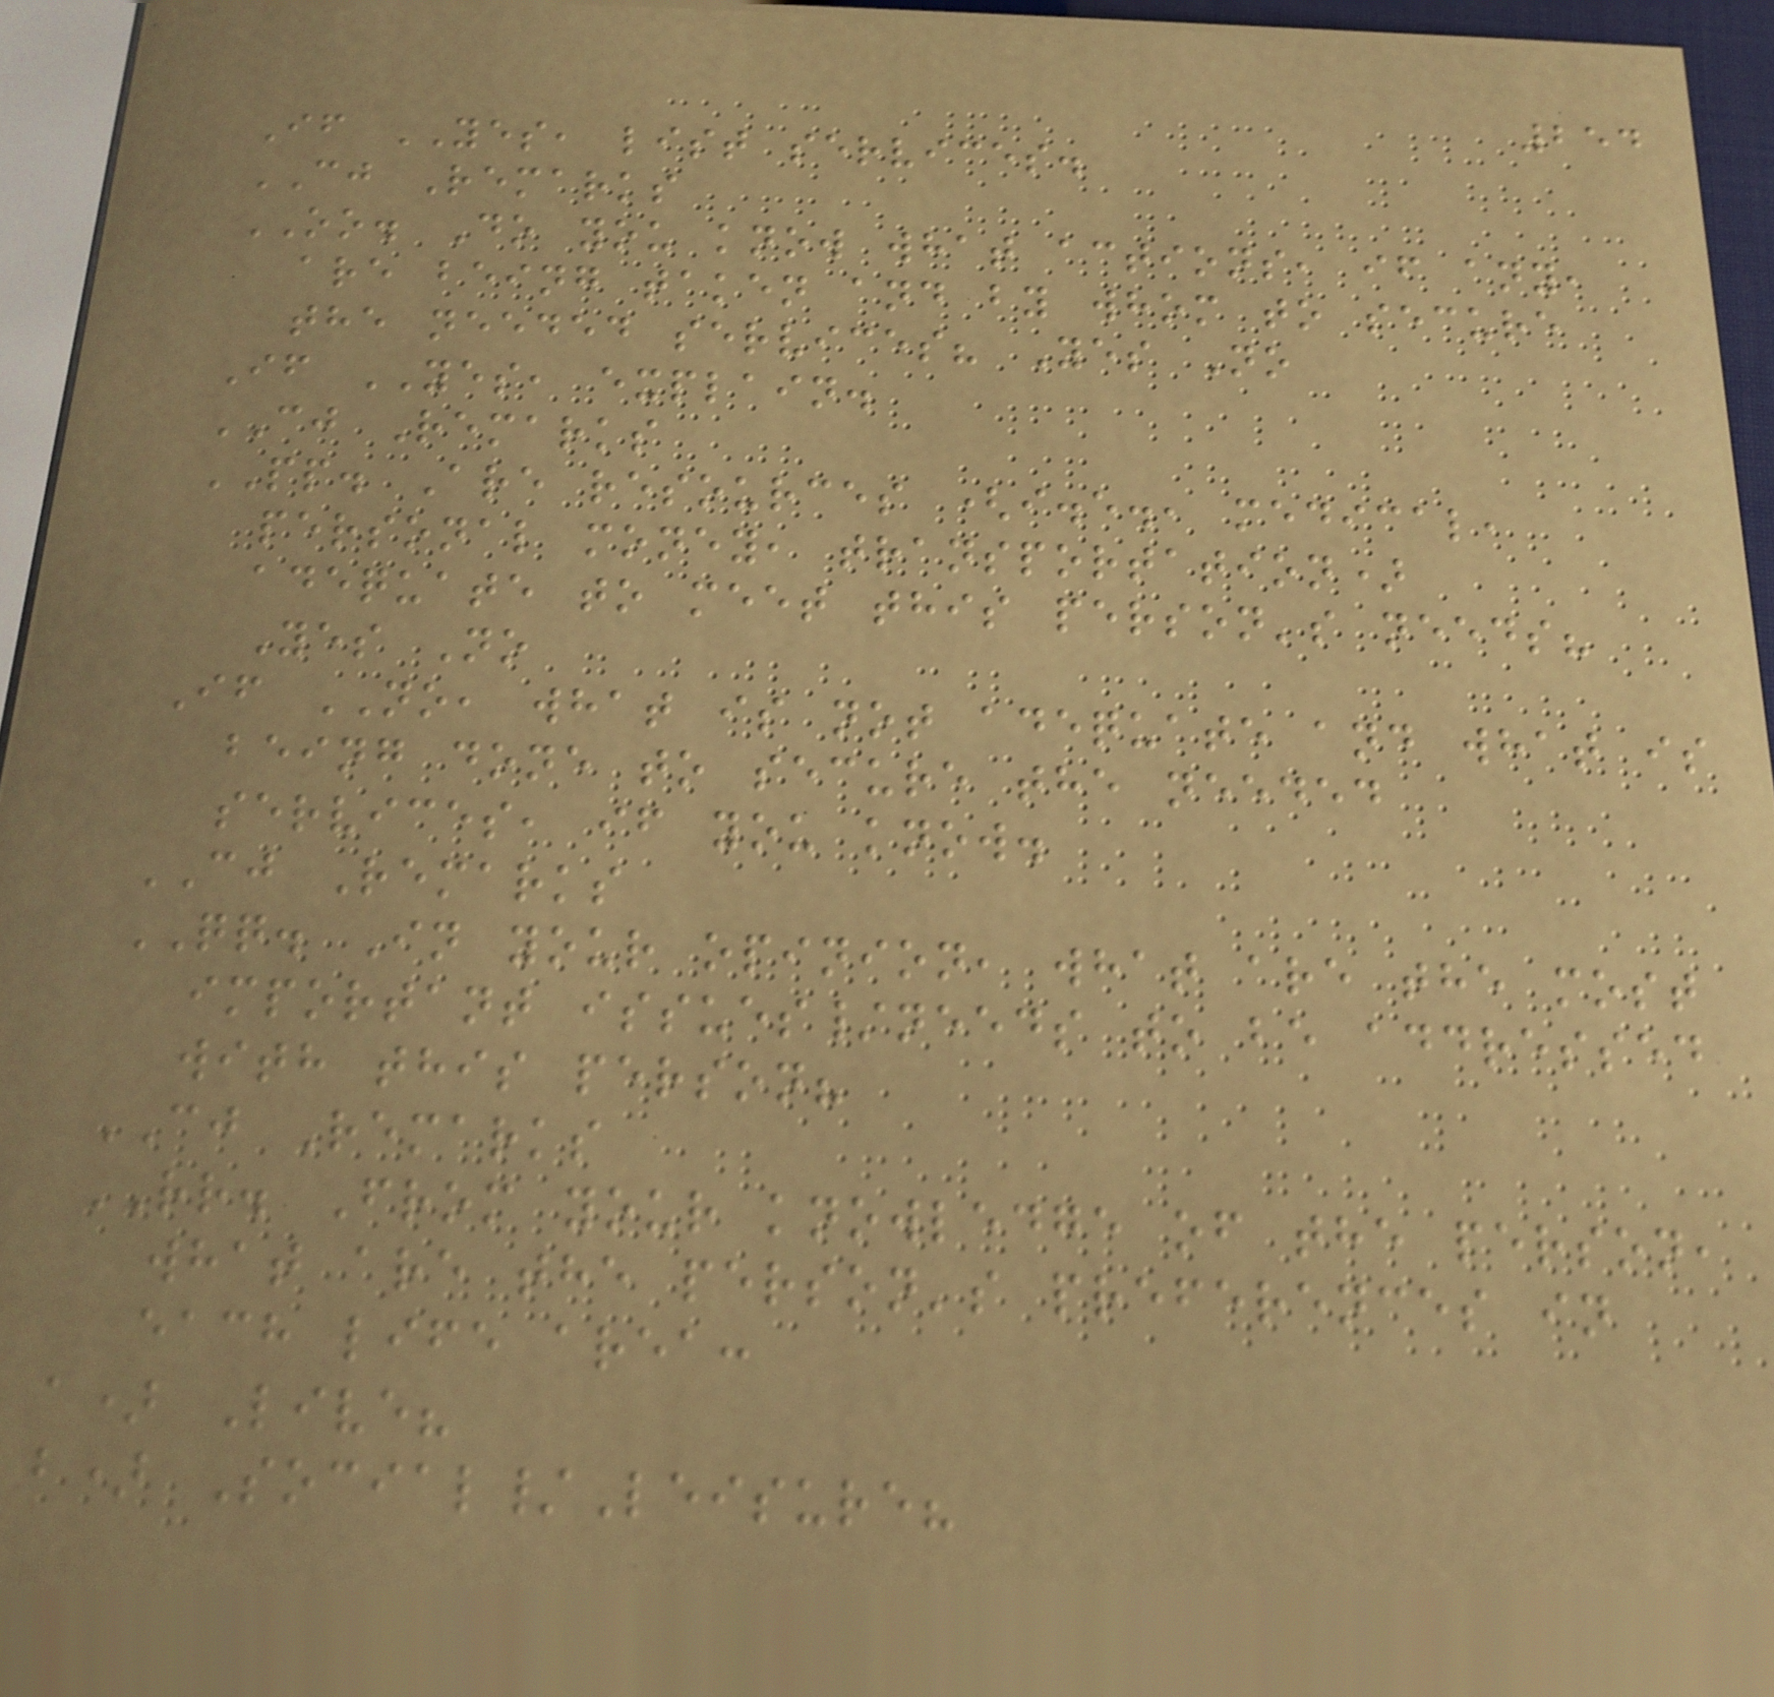254
If YES, list services.
CJ Remarks
OO. Do you know what actions, if any,
are being taken and by whom to secure
the needed services? Yes No
If YES, explain.
CJ Remarks
PP. Are resources (i.e., medical,
personal money, transportation)
adequate to meet this person's needs?
Yes No
If NO, what is not adequate and what is
being done to secure the needed
services, if you know.
CJ Remarks
QQ. In your opinion, what are the most
important issues/needs to be addressed
with this person?
CJ Remarks
RR. From your knowledge of the person,
what are the person's preferences in
each life area:
a) Live?
b) Social/Leisure?
